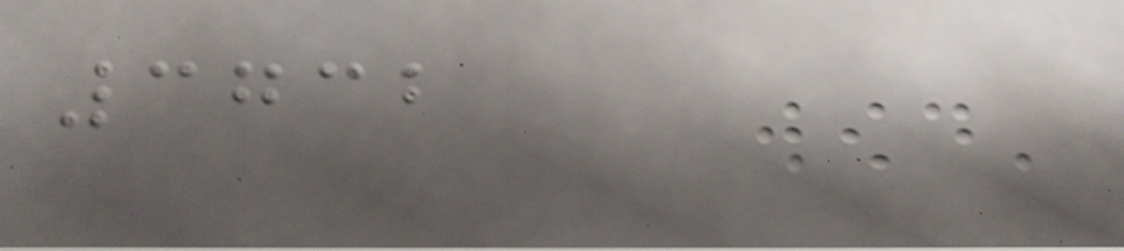3732
